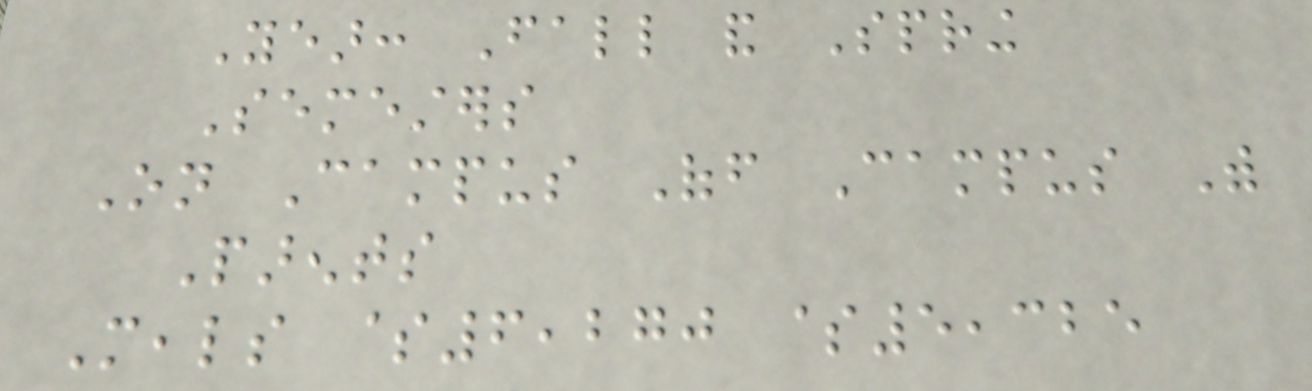Year: Fall and Spring
Semesters
On Campus Off Campus With
Parents
Meals $6,270 $5,325
